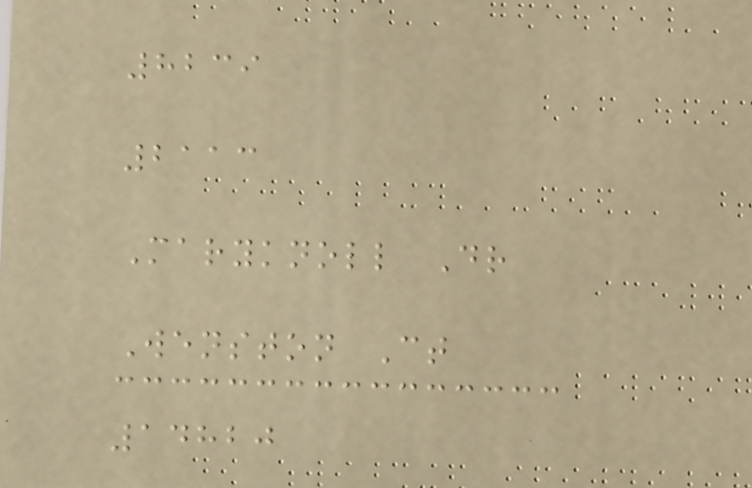8239
2113
Maryknoll Dr
Wenston Ct
14820
